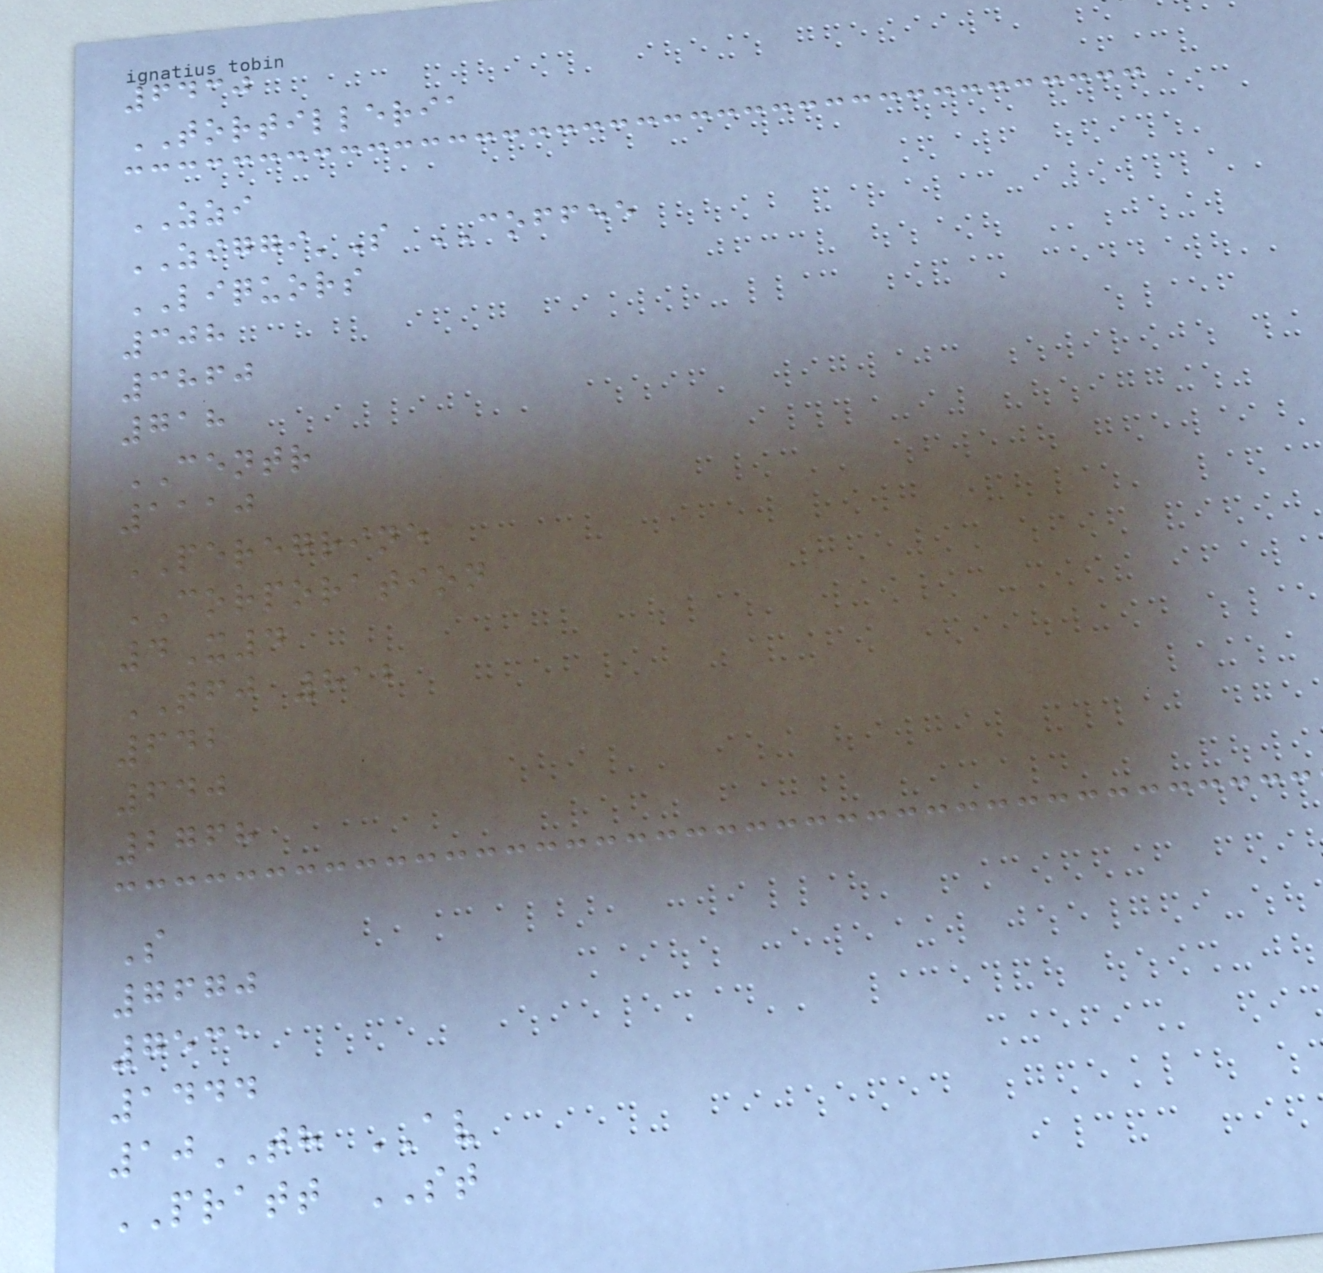6430
TORTILLERIA
ZZI
ZIGGI'S COFFEE
LIQUORS
308
3860
718
CENTR
1110
PEREGRINE
CORPORATION
4X4
TFJ 812
642
640
2768
S
7670
7531
1444
10TH AV
PRATT ST
